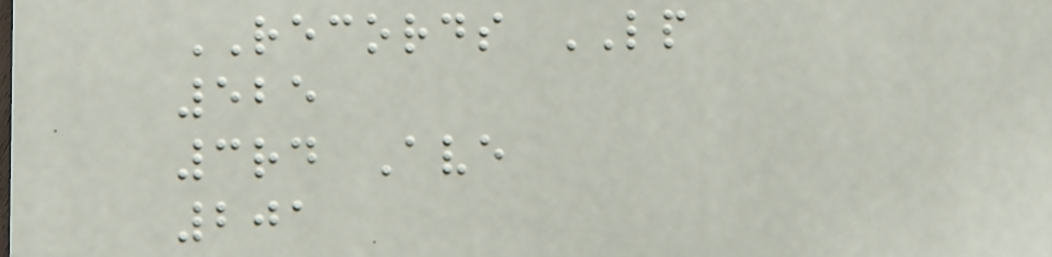RECORDS LP
525
3rd Ave
201
